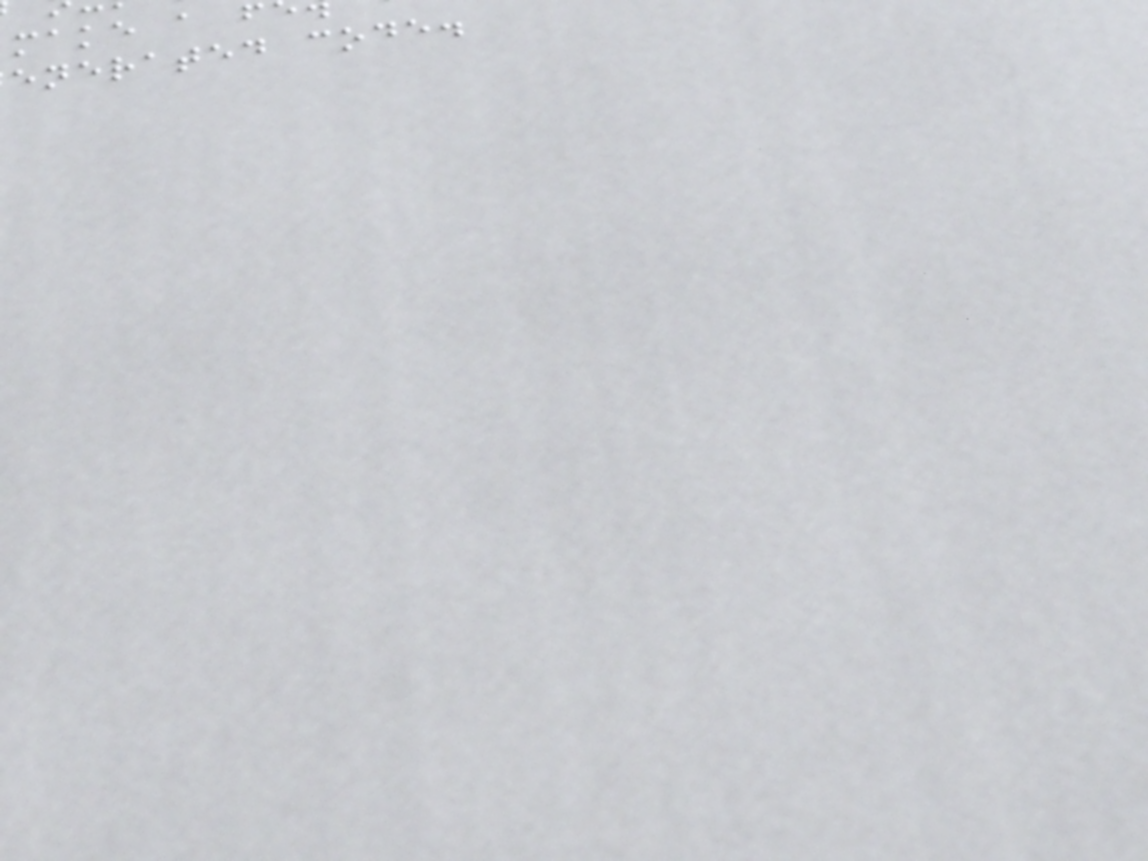make a f
enerated code.
